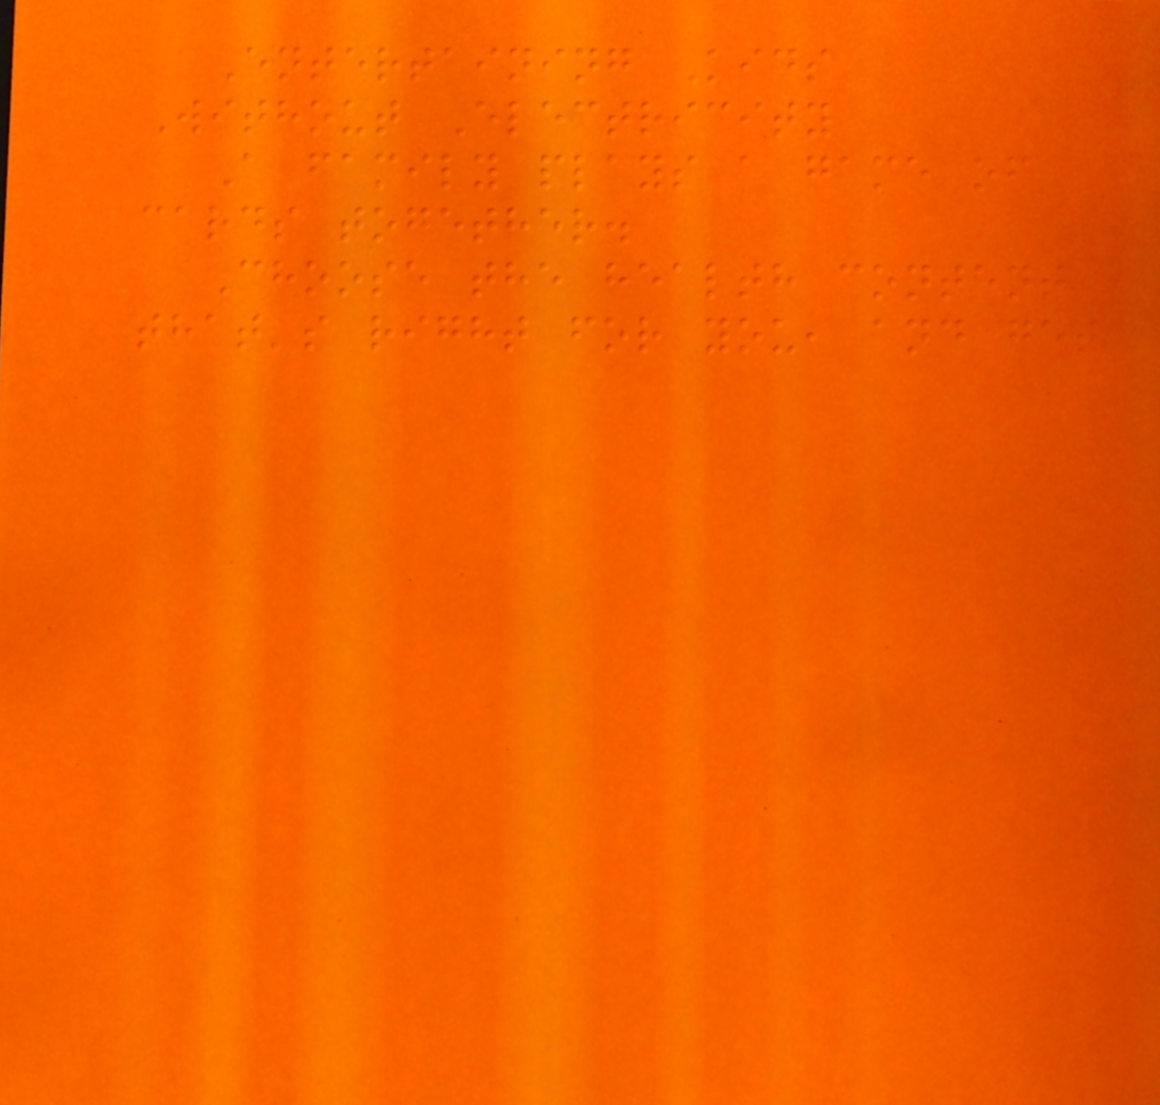Entertaining Kids
Without Electricity
A family plays a game of
cards together.
Choose the health content
that's right for you, and get
